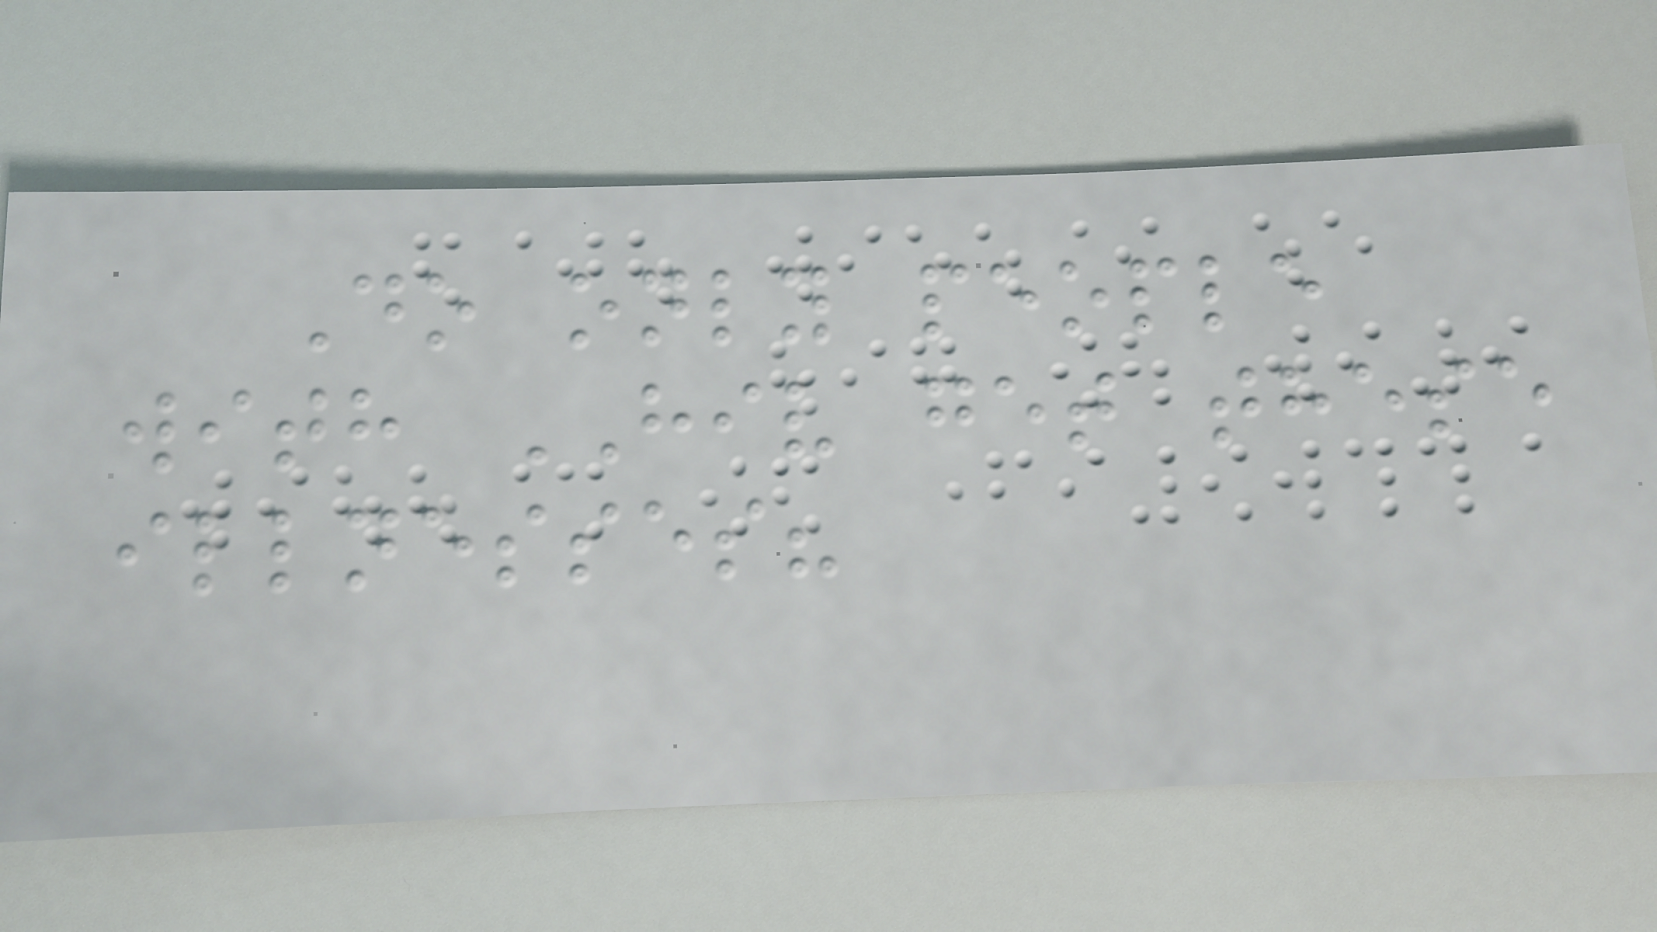Do only people
with HIV get these
illnesses?
